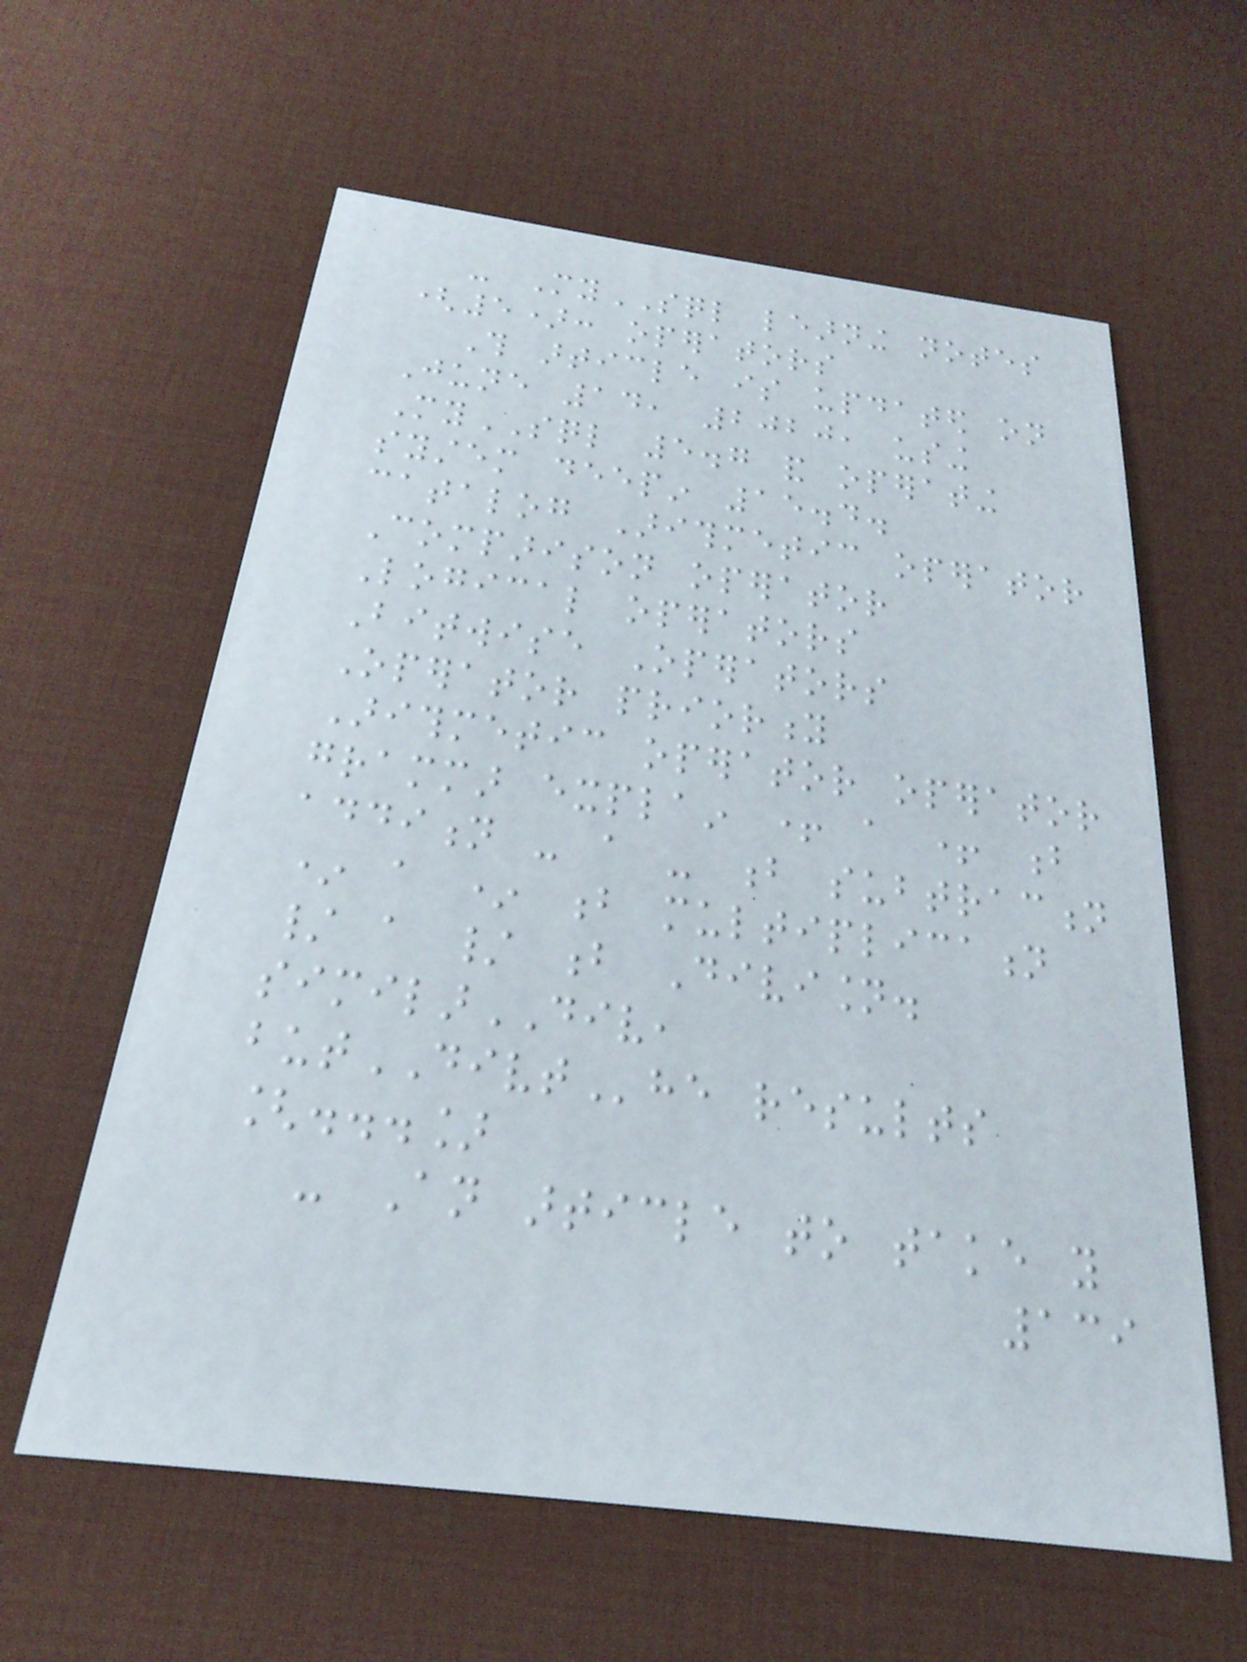- MySQL learning notes
(5): operators
This article is updated on
June 14, 2020, using
MySQL 5.7 and operating
system deepin 15.4.
catalog Arithmetic operator
Comparison operator
Logical operators
Bitwise Operators
Operator priority
Arithmetic operator operator
grammar explain + a + b
addition - a - b subtraction
* a * b multiplication
/ a / b Division.
similarDIV,
butDIVThe results
[...]
- An article to take you
139
